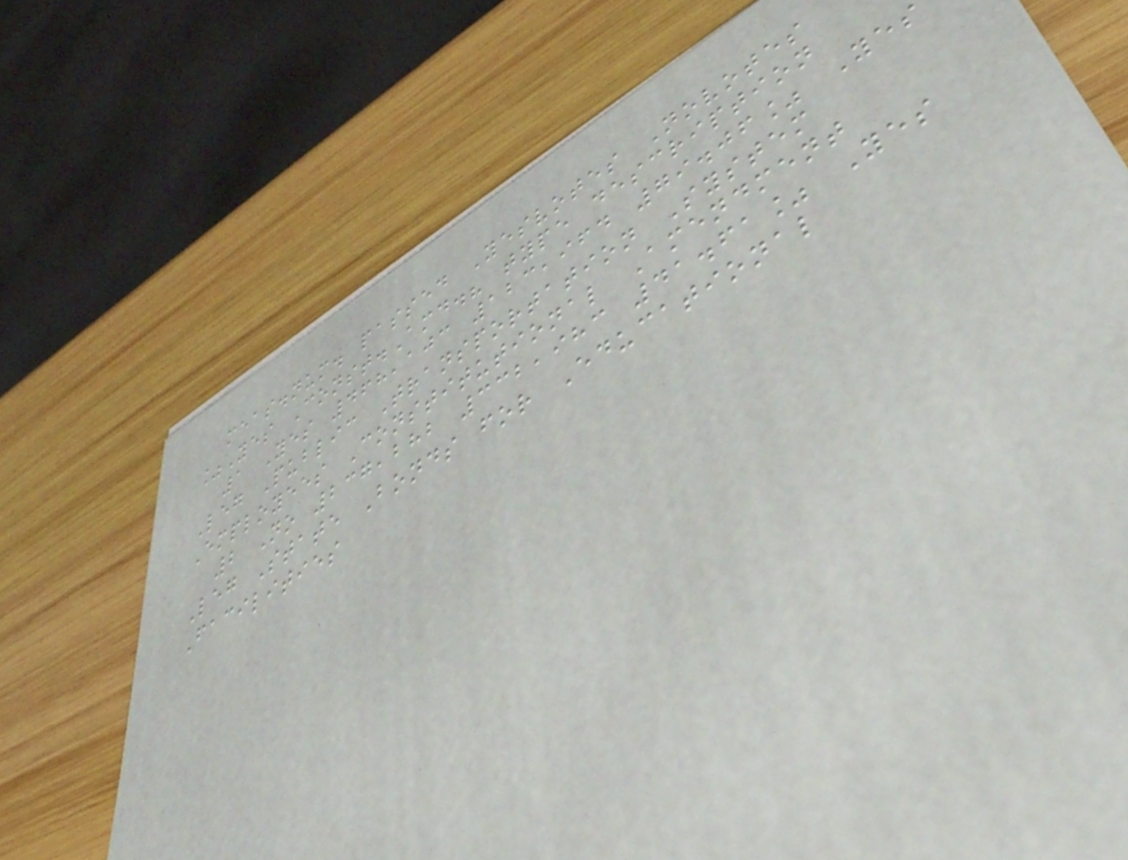meas.num. passed Yesvotes Novotes
%Yes Const.Amd.? type description
1 Yes 468,103 123,964 79.06% Yes
Leg Public Transportation System
Employees Constitutional Amendment
2 No 237,282 332,983 41.61% Yes
Leg State Bonds for Educational
Facilities
